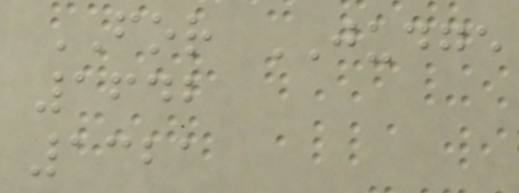FOR JUDGE
1642
1321
